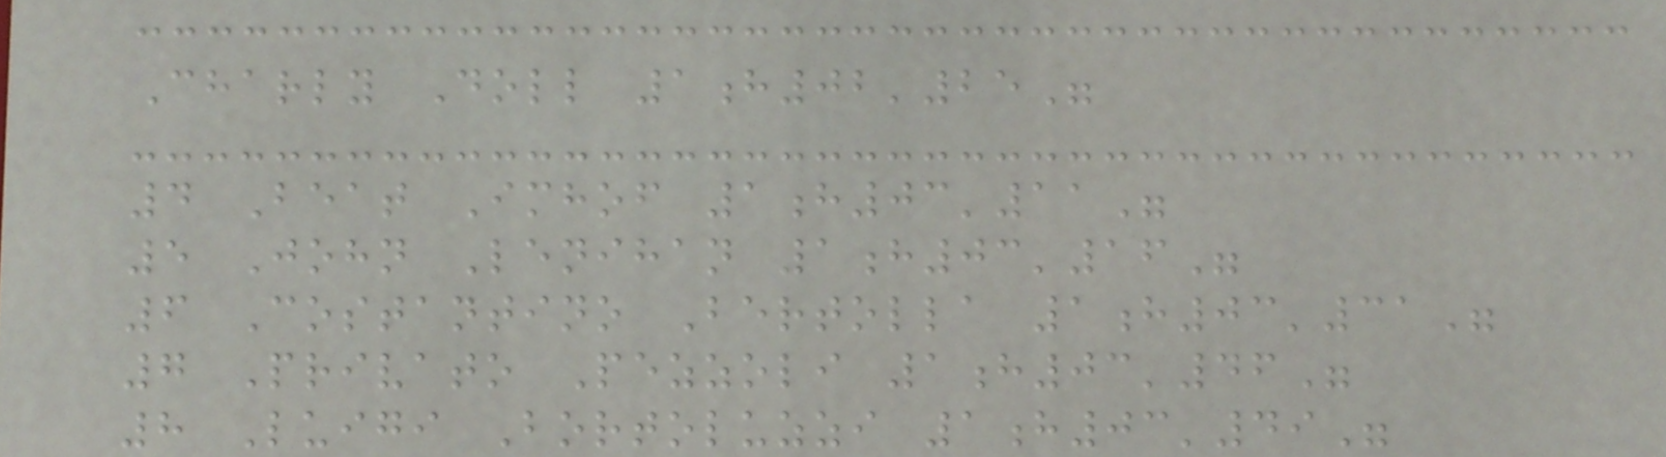Charly Doll 1h02'25"
4 Beat Imhof 1h03'11"
5 John Lenihan 1h03'16"
6 Costantino Bertolla 1h03'31"
7 Privato Pezzoli 1h03'46"
8 Luigi Bortoluzzi 1h03'49"
